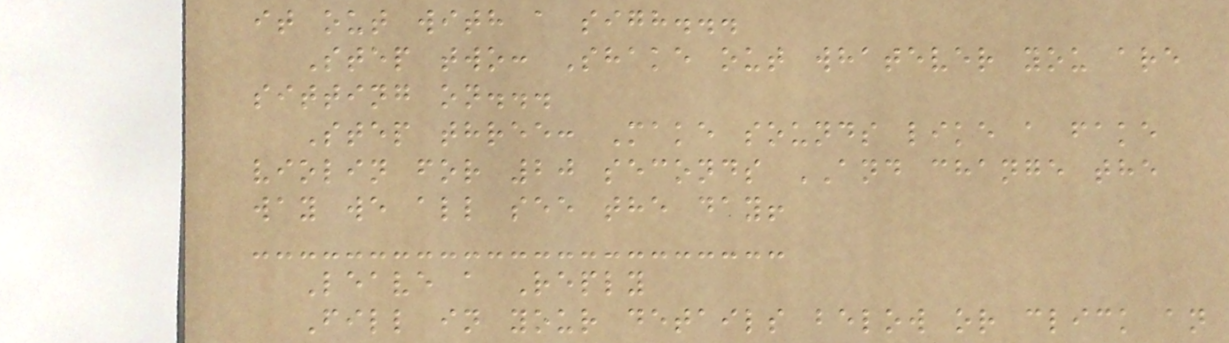it out with a sigh...
Step two: Shake out whatever you are
sitting on...
Step three: Make sounds like a fake
violin for 20 seconds AND change the
way we all see the day!
Leave a Reply
Fill in your details below or click an
